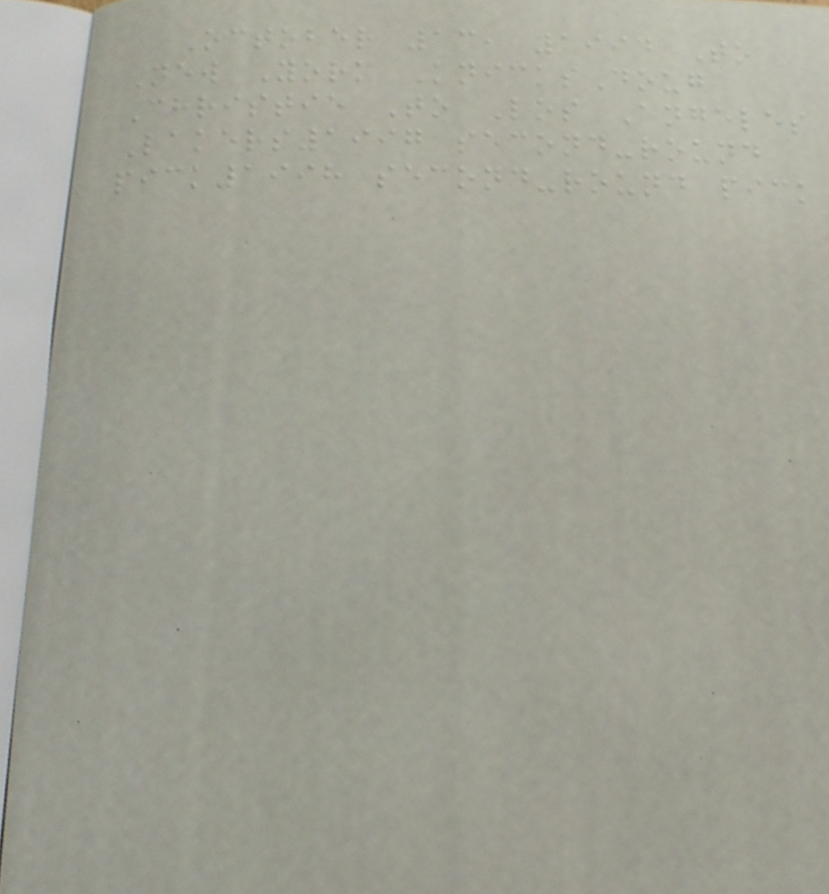October 13, 1994 To
New York KnicksDoug
Christie To Los Angeles
Lakers1997 second-round
pick1998 second-round pick
